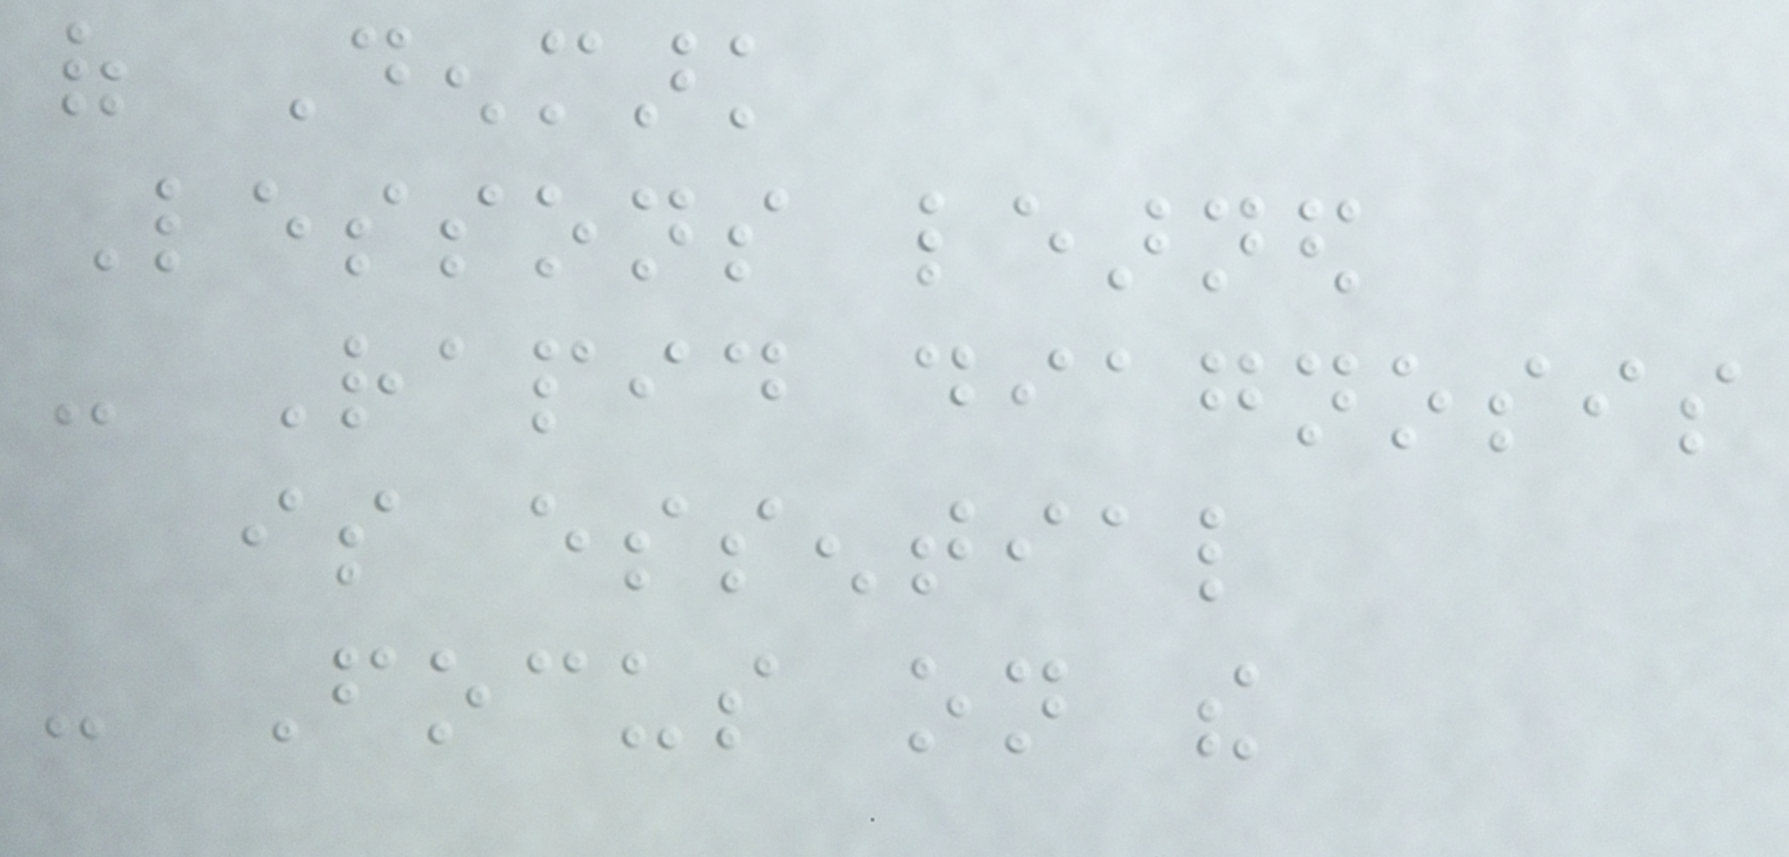of Denmark
Lessons learned
- Rapid diagnosis
is essential
- Focus on the
